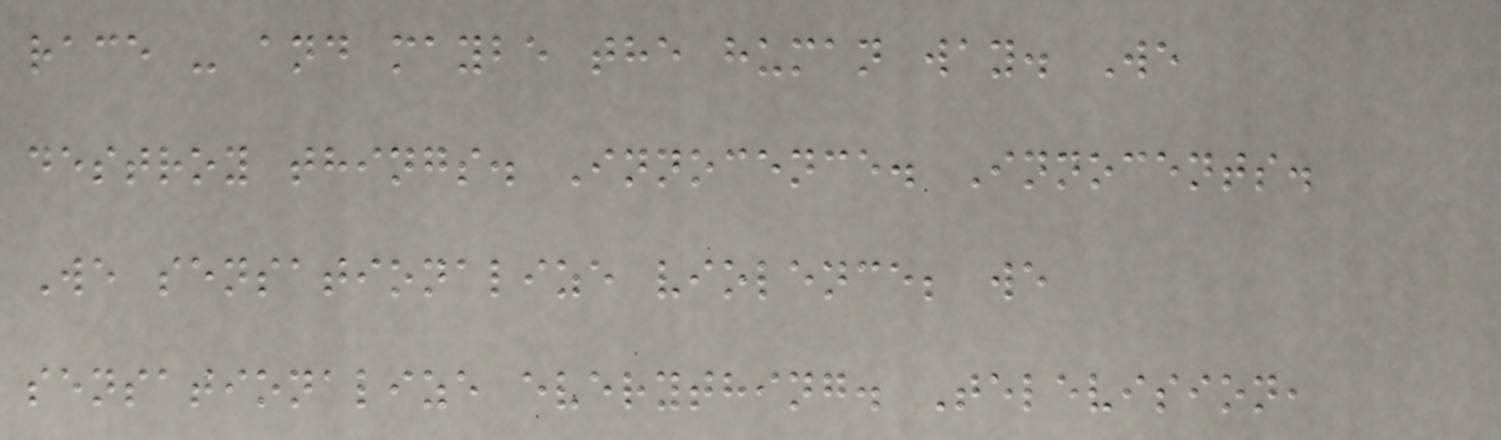race - and maybe the human way. We
destroy things. Innocence. Innocents.
We sensationalize violence; we
sensationalize everything. Television,
